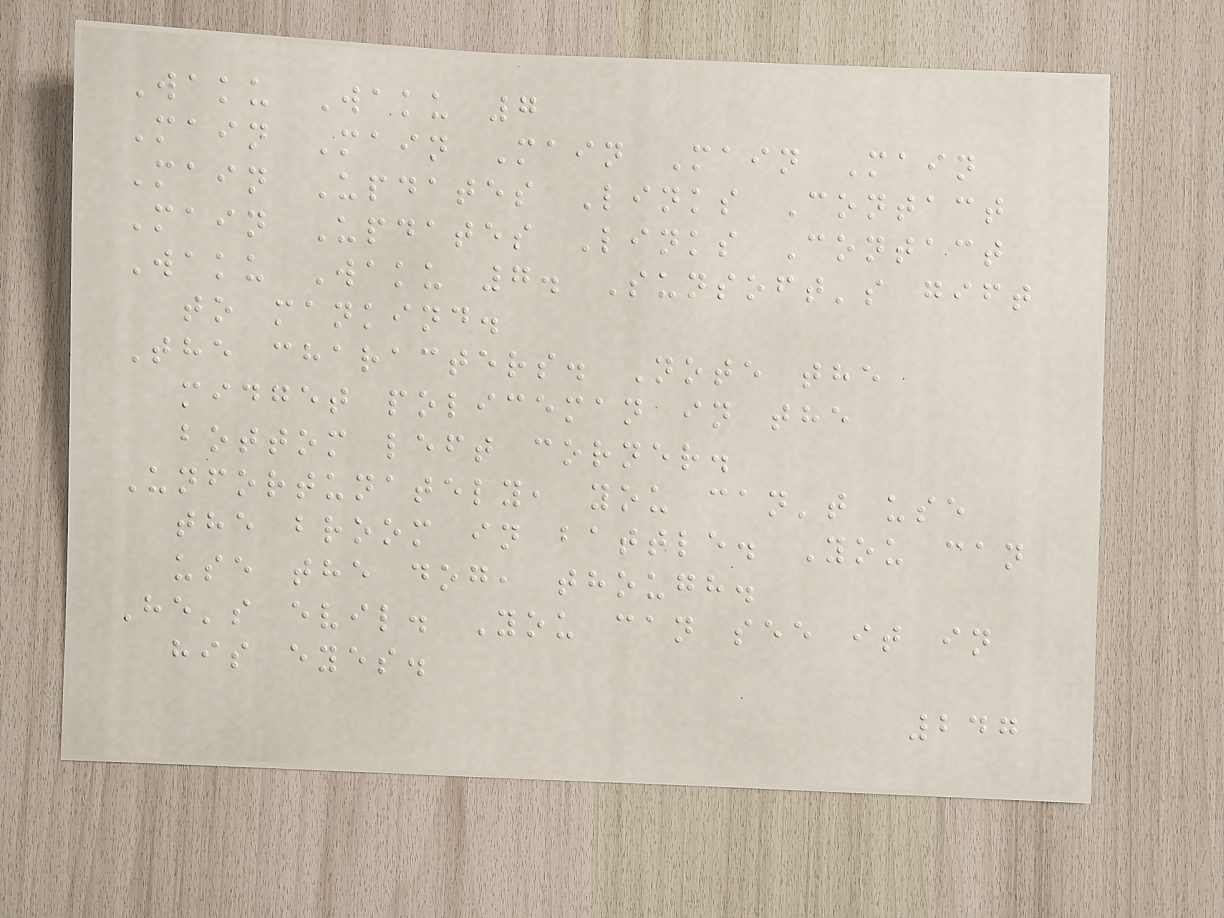Waku Waku 7
Main Main Main Main Main
Main Updates Links Contact
Main Updates Links Contact
Waku Waku 7. Sunsoft's gift
to mankind.
The characters. Note the
midget policeman in the
bottom left corner.
Unfortunately, you can't use
the broom in battle. You can
use the dog, though.
He's evil. You can see it in
his eyes.
247
